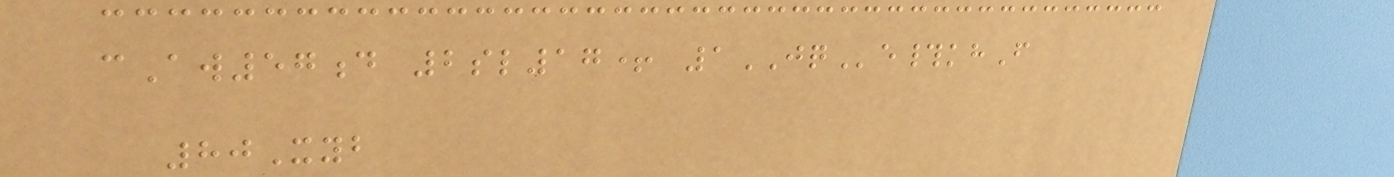cAw57d 2sl17+ 1JQe#khF
80Xyb
